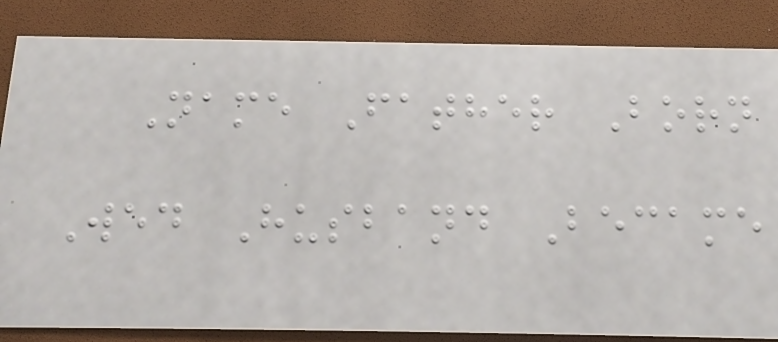Name Father Born
Wed Husband Became
